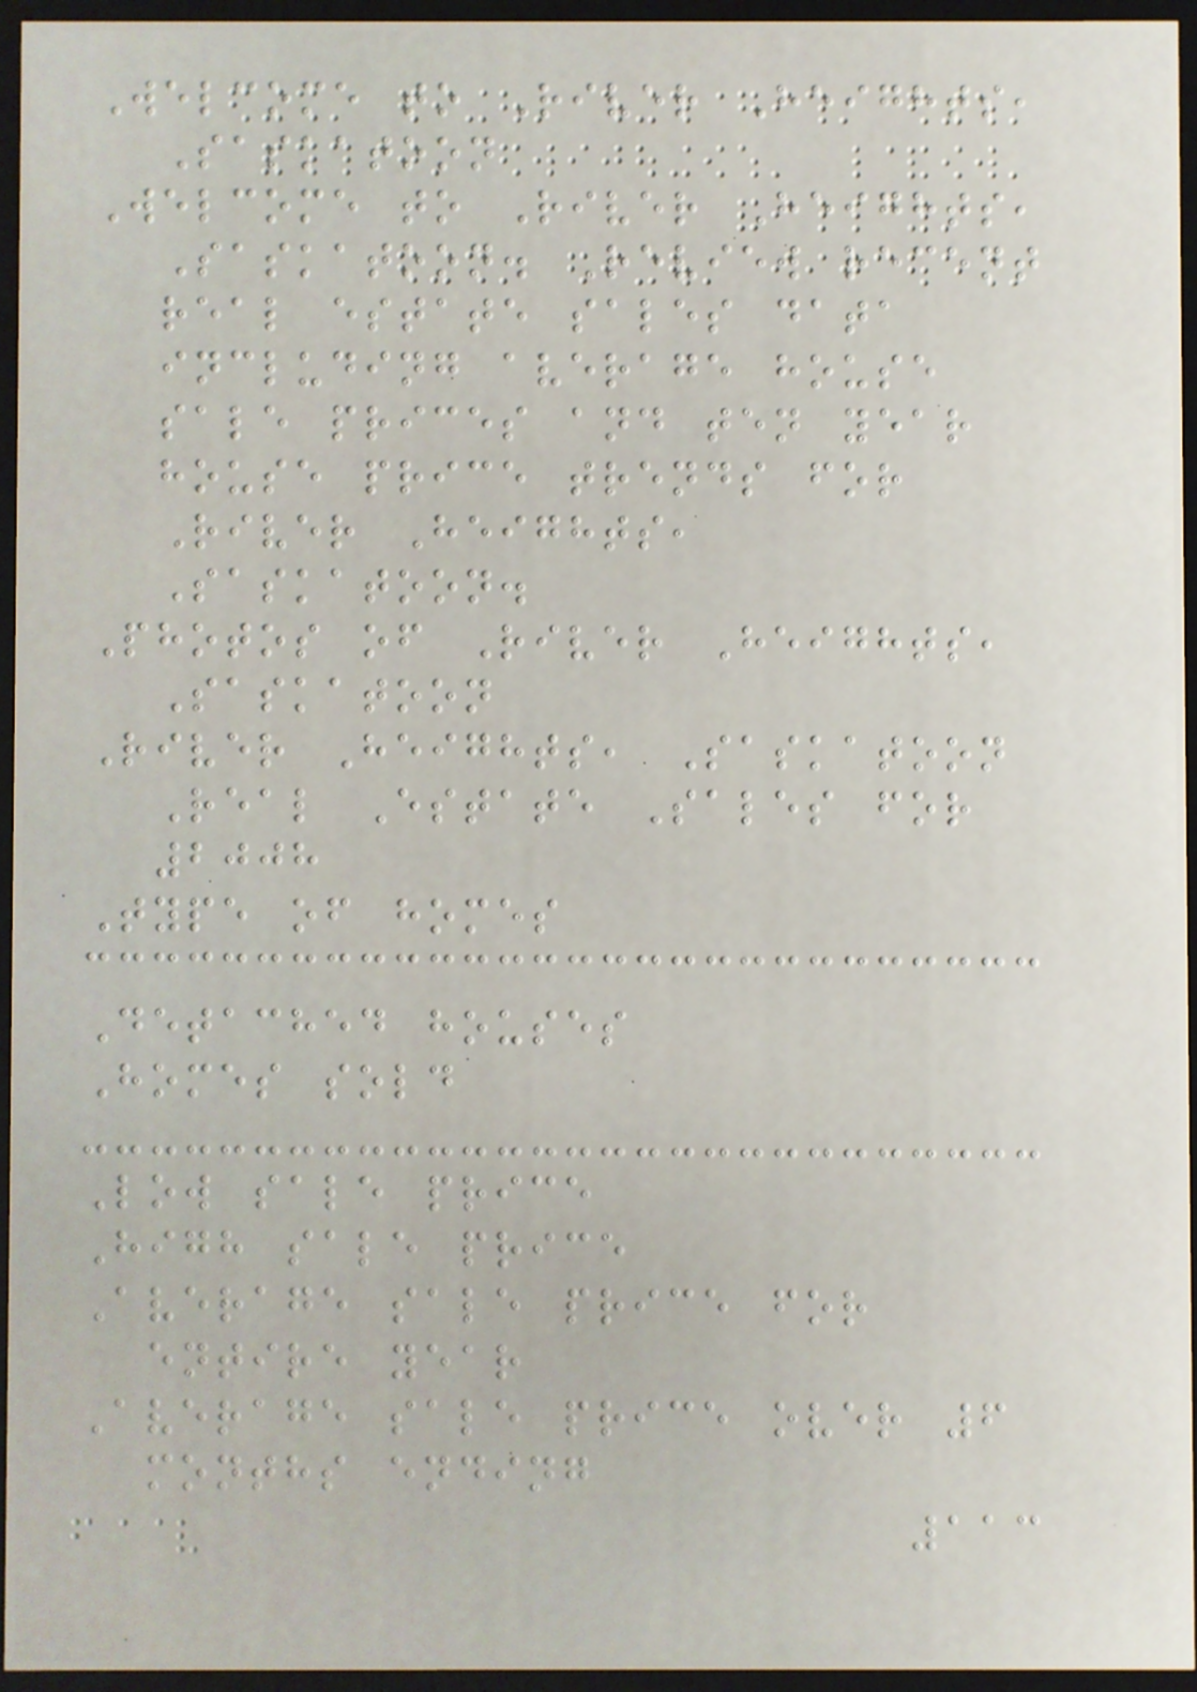Welcome to River Heights,
Saskatoon
Welcome to River Heights,
Saskatoon. Review recent
real estate sales data
including average house
sale prices and ten year
house price trends for
River Heights,
Saskatoon.
Photos of River Heights,
Saskatoon
River Heights, Saskatoon
Real Estate Sales for
2008
Type of homes
Detached houses
Homes sold
Low sale price
High sale price
Average sale price for
entire year
Average sale price over 6
months ending
113
